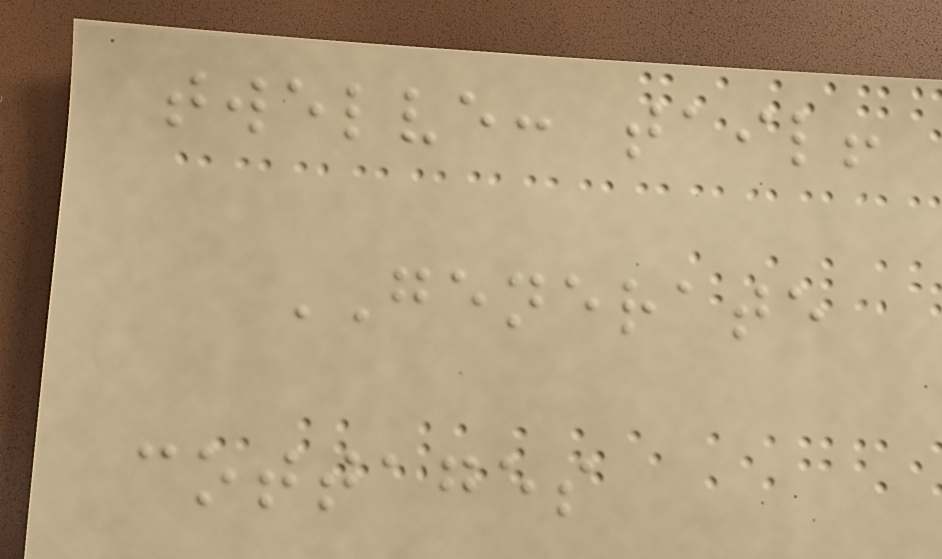twelve: tail!
GENERATE
cottages
